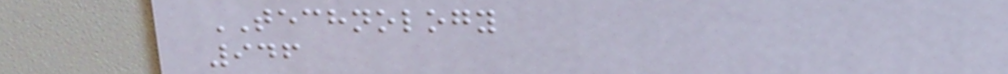TECHNOLOGY
946
